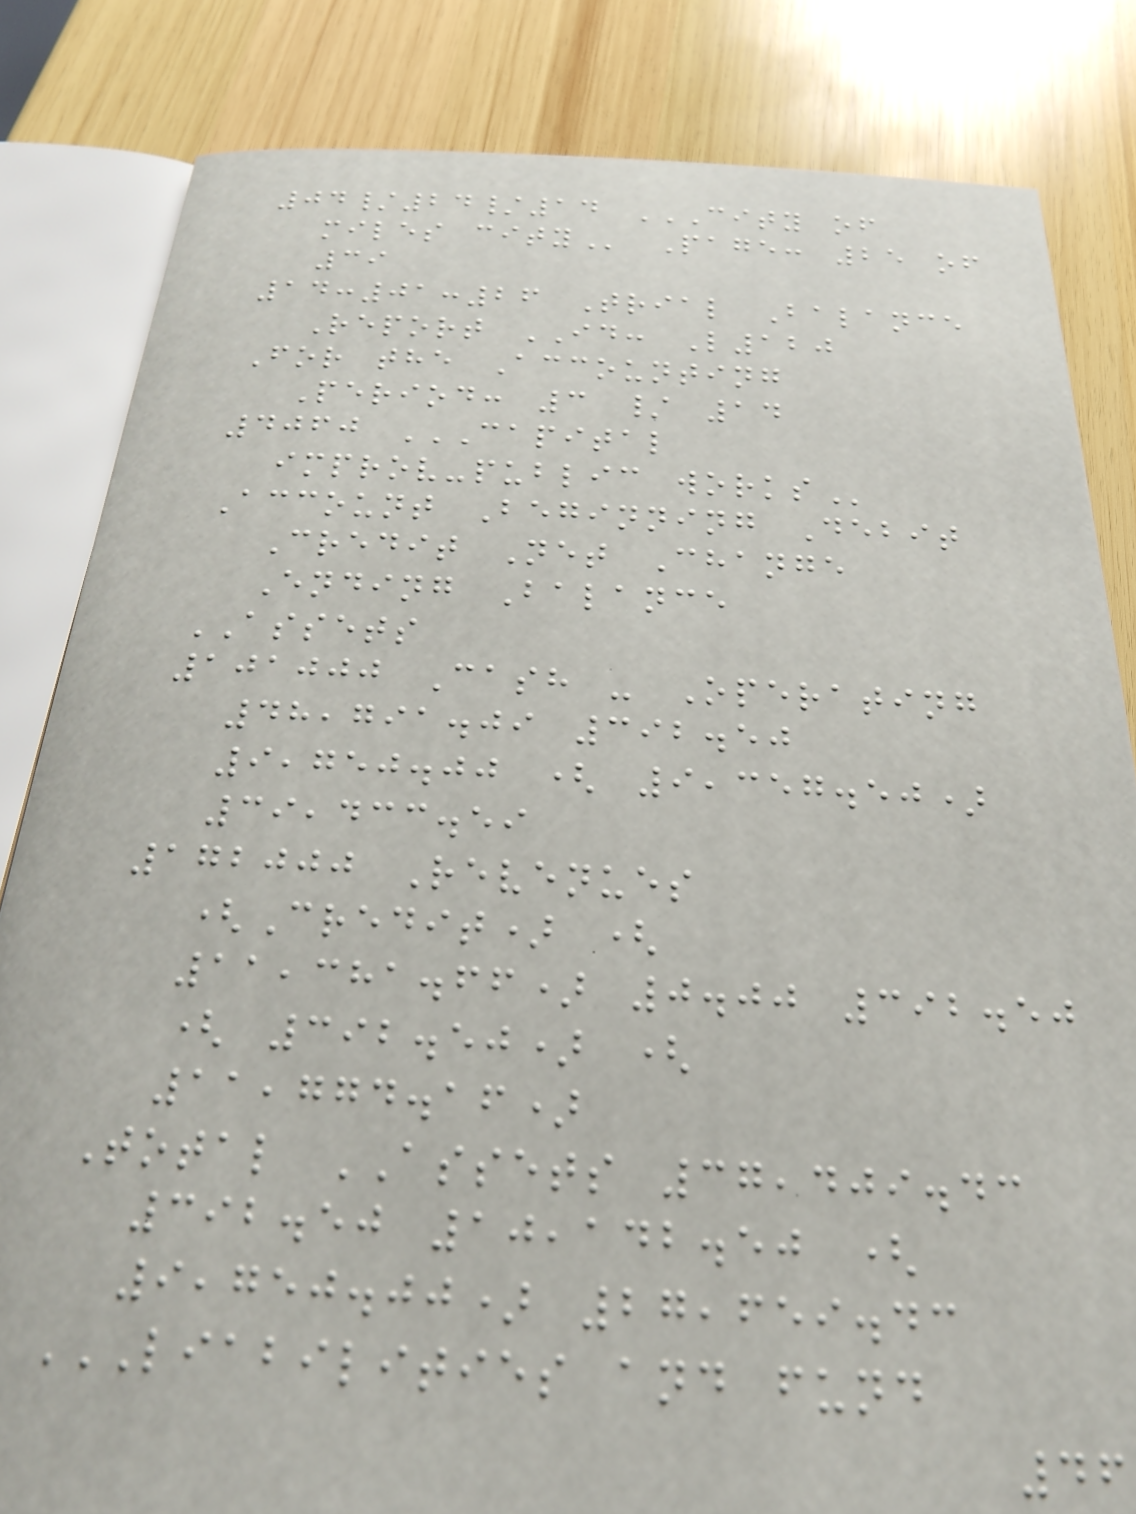04/24/14 CITY OF
MILES CITY Page: 25 of
39
14:01:26 Trial Balance
Report ID: L120
For the Accounting
Period: 3 / 14
4060 CAPITAL
IMPROV-PUBLIC WORKS
Account Beginning Debit
Credit Net Change
Ending Balance
ASSETS
101000 Cash - Operating
48,791.09 392.50
9,750.00 ( 9,357.50)
39,433.59
172000 Revenues
(Credit) (
11,381.66) 0.00 392.50
( 392.50) (
11,774.16)
Total ASSETS 37,409.43
392.50 10,142.50 (
9,750.00) 27,659.43
LIABILITIES AND FUND
46
